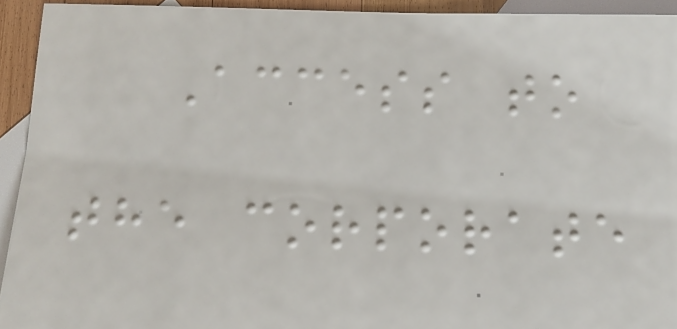Access to
the corporate
